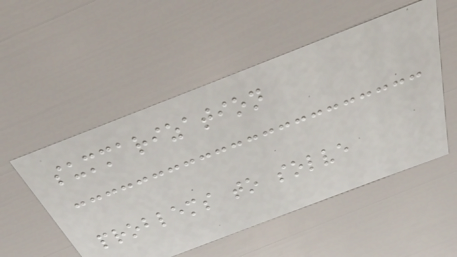summarization
problems to solve
